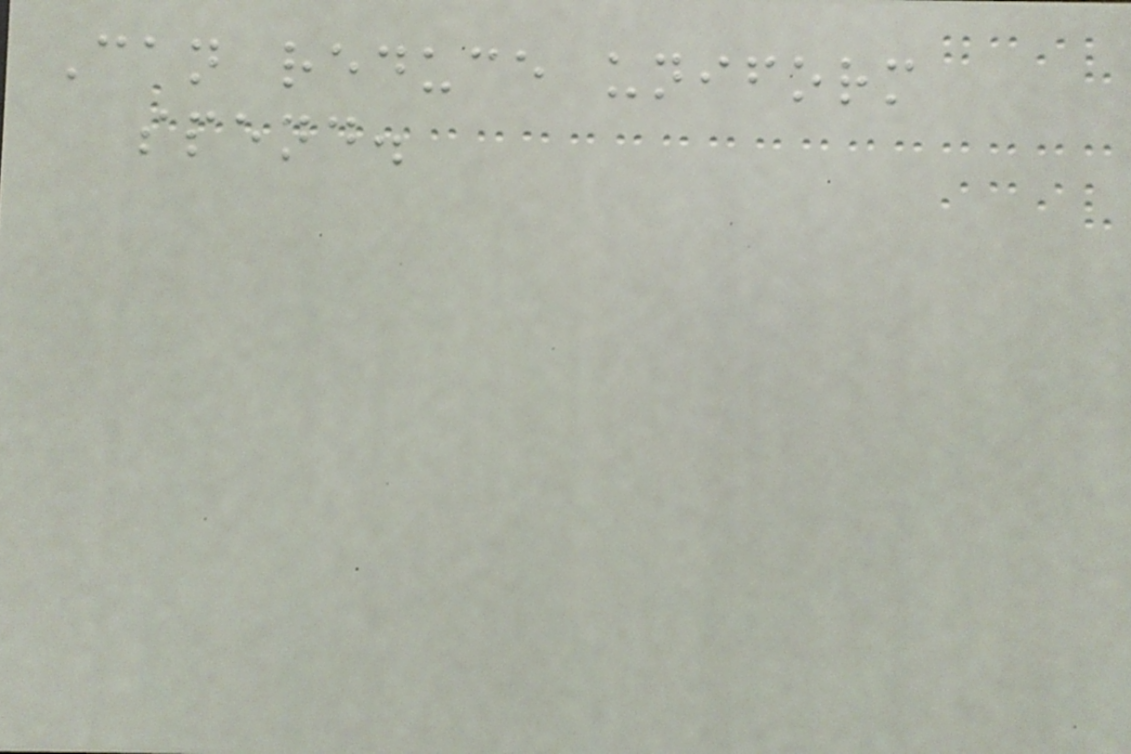Can reduce uniform
spend.
